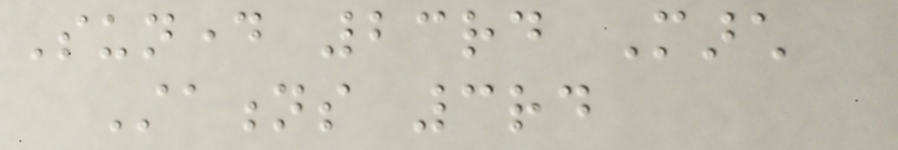Sunday 23rd March
Stations 3rd
